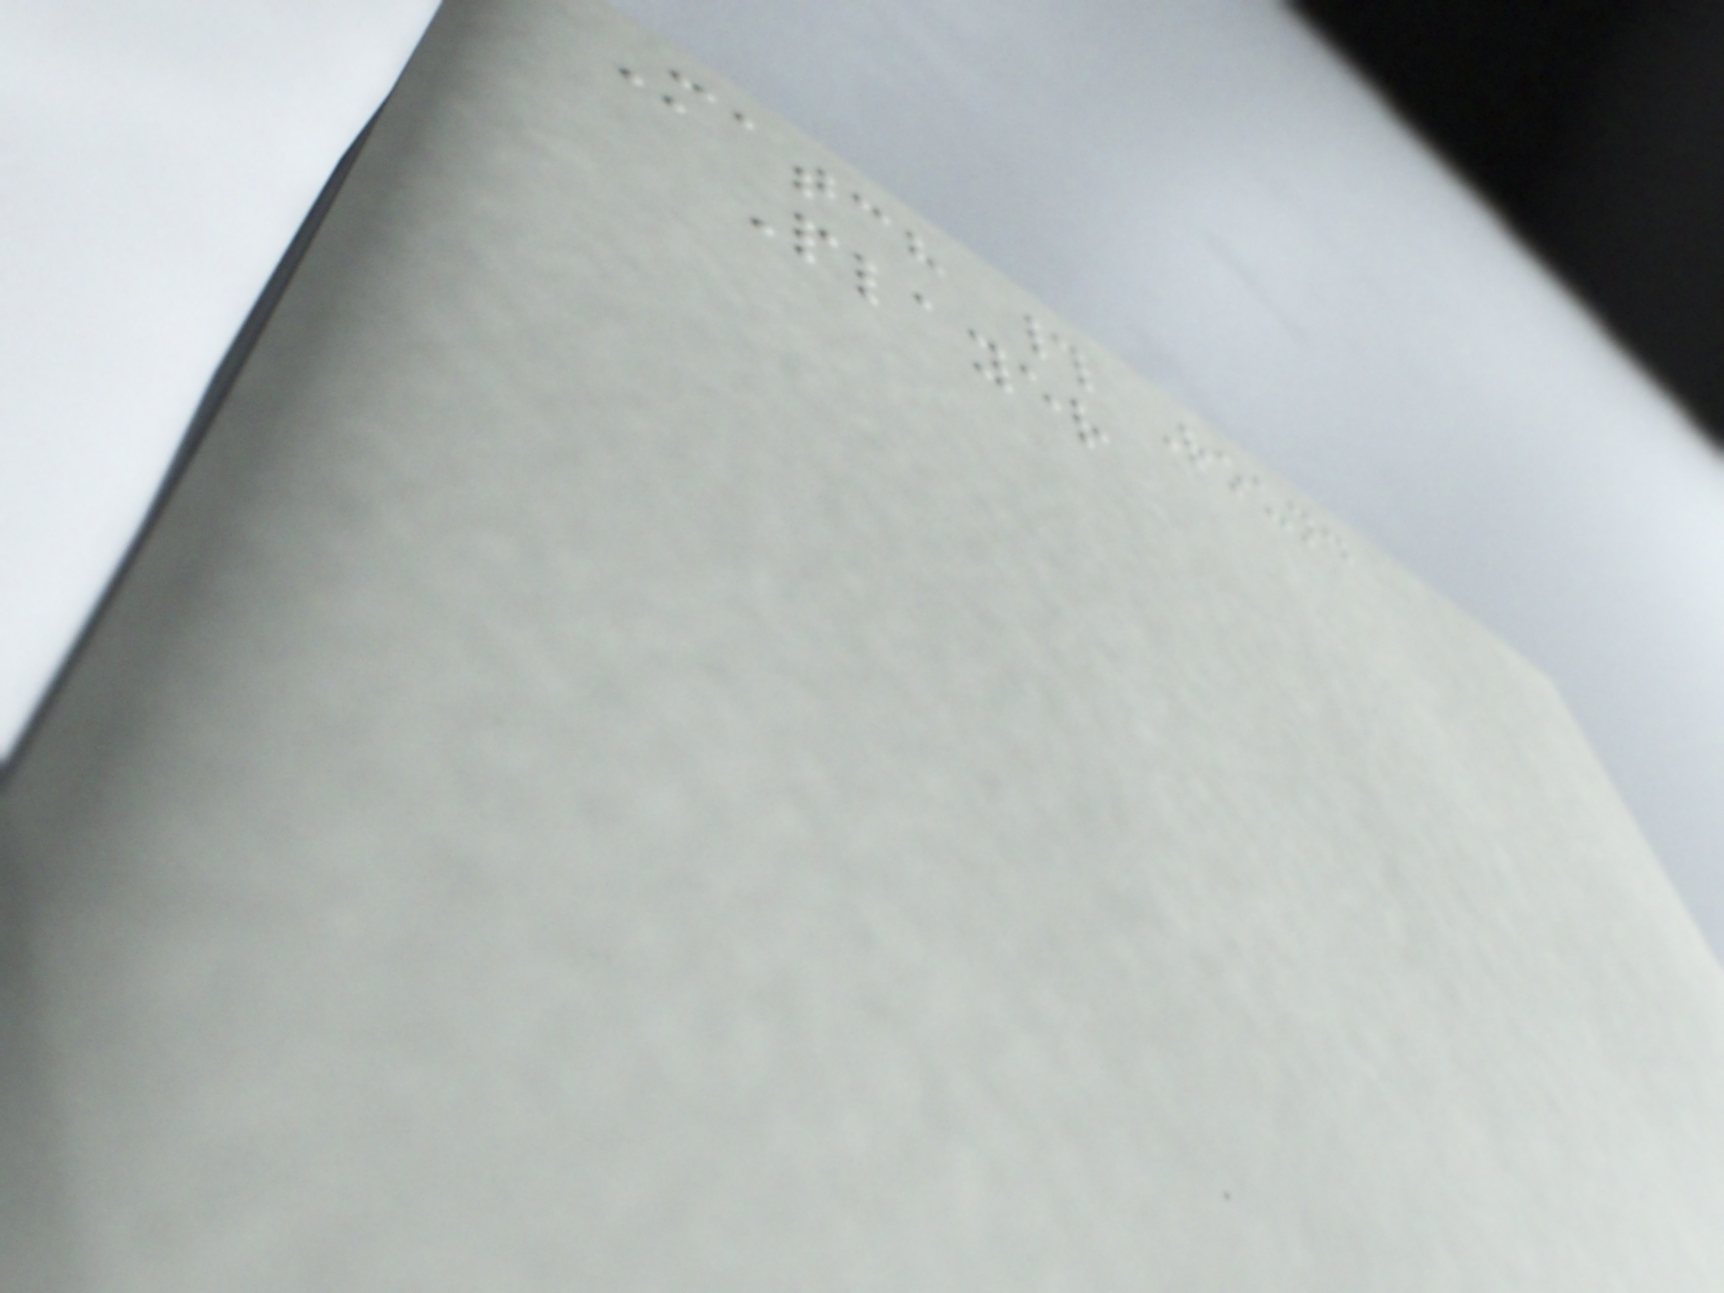Match # Round
Player
